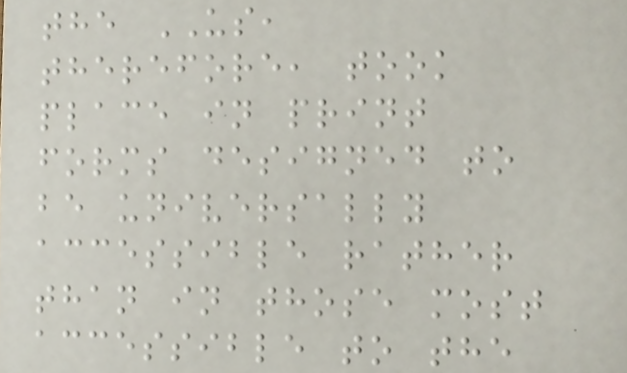the US,
therefore, took
place in print
forms designed to
be universally
accessible rather
than in those most
accessible to the
